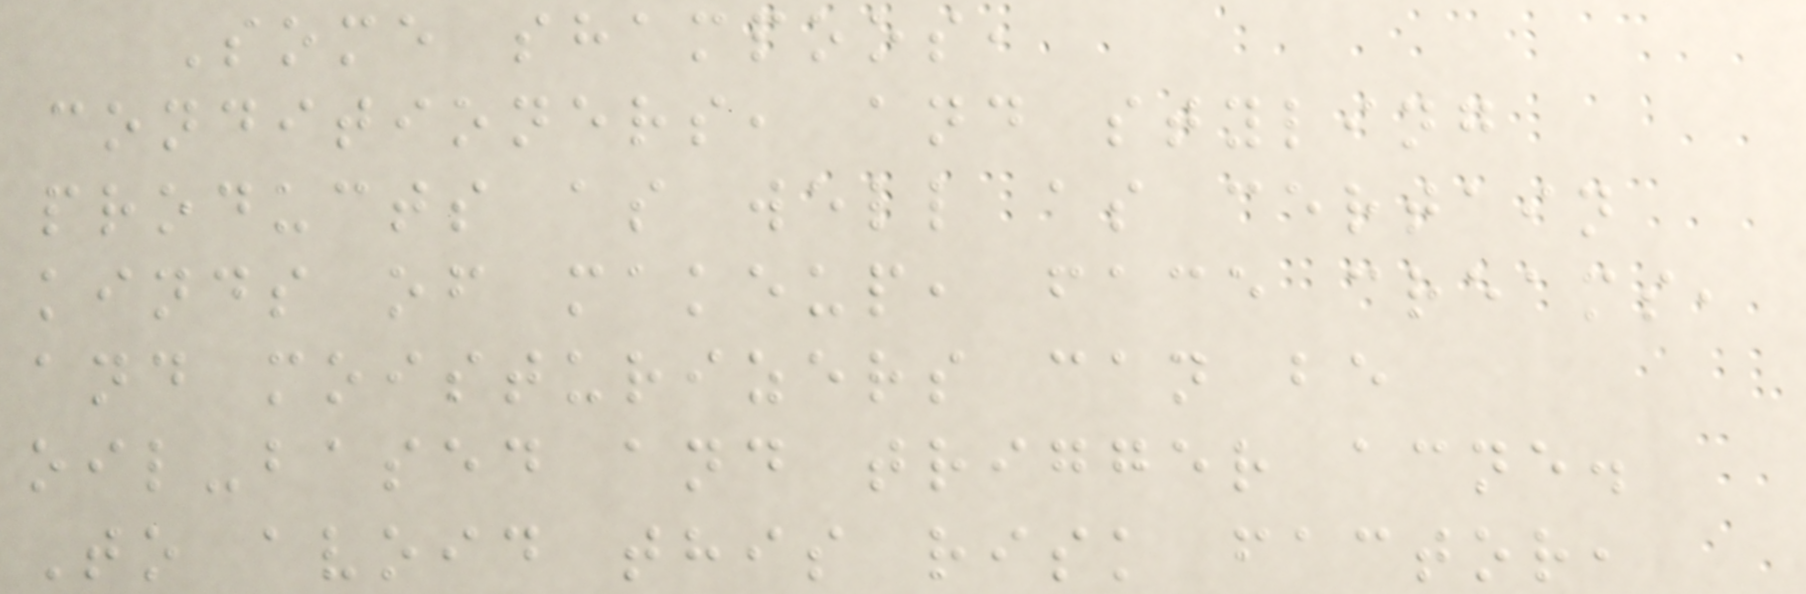Some shampoos,
conditioners, and styling
products as well as certain
kinds of makeup, face creams,
and moisturizers can be
oil-based and trigger acne.
To avoid this risk factor,
